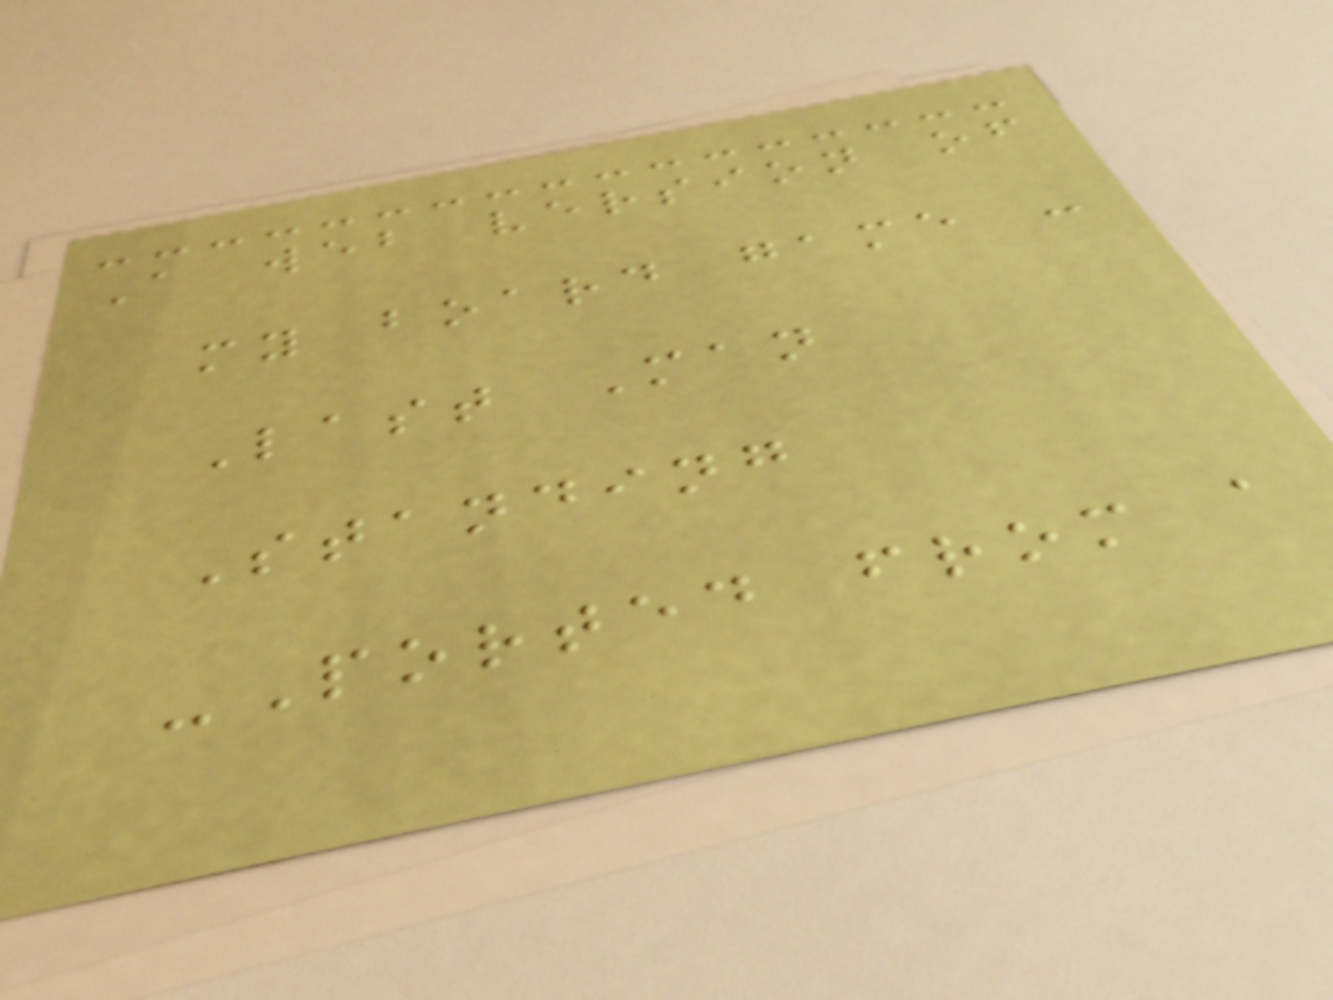A web version of
my board game -
Last Man
Standing
-Ported from a
